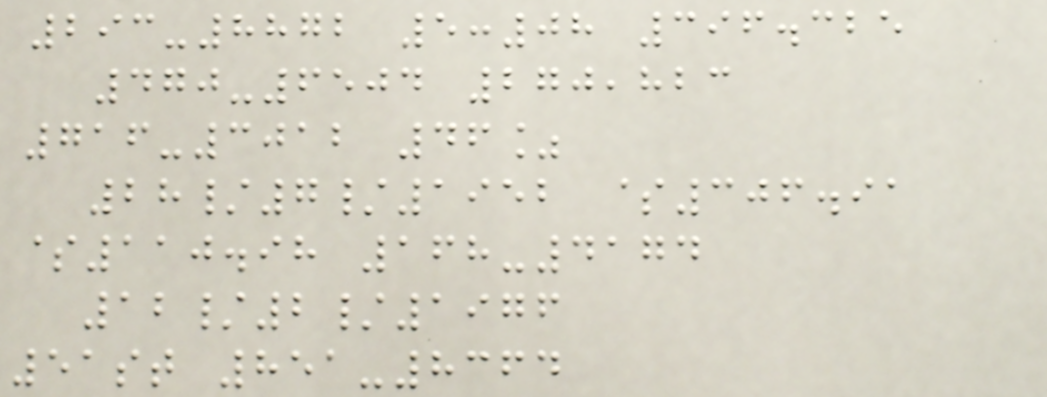293-8872 5:08 396.325
470-6504 270,823
716-3012 46%
28/7/1952 $306.91
$110.98 168-4174
12/2/1976
51st 851-8364
